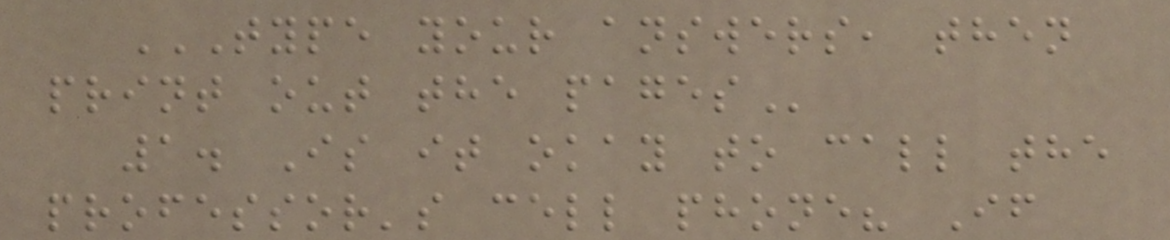TYPE YOUR ANSWERS, THEN
PRINT OUT THE PAGES
1. Is it okay to call the
professor's cell phone? If
